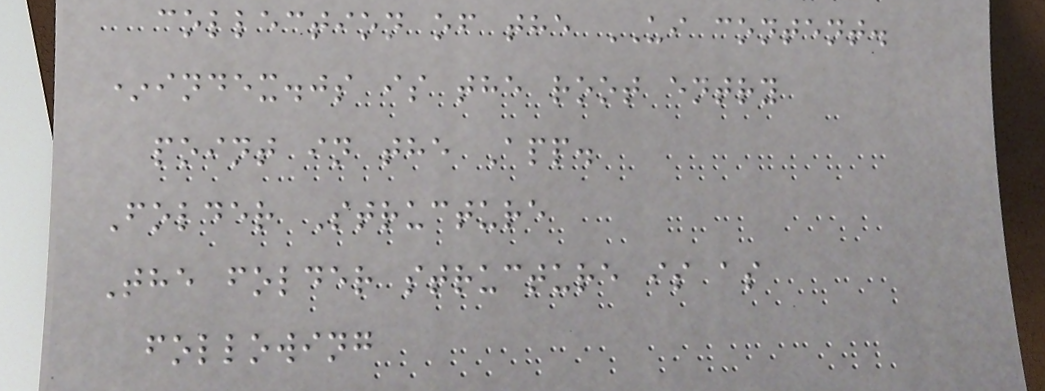collection of the UI content.
*index.js is the root entry
point in the App.
Folder Structure
The folder structure is as
following
